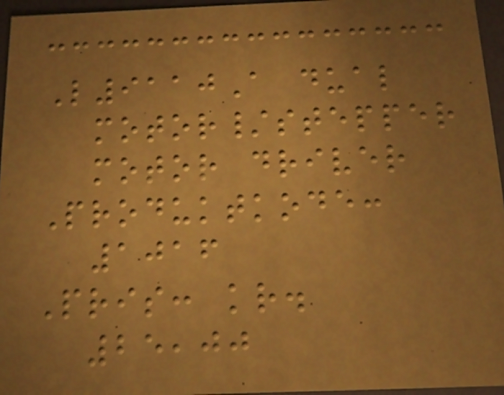L9110A dual
motor/stepper
motor driver
Produktkode:
1016
Pris: kr.
25,00
